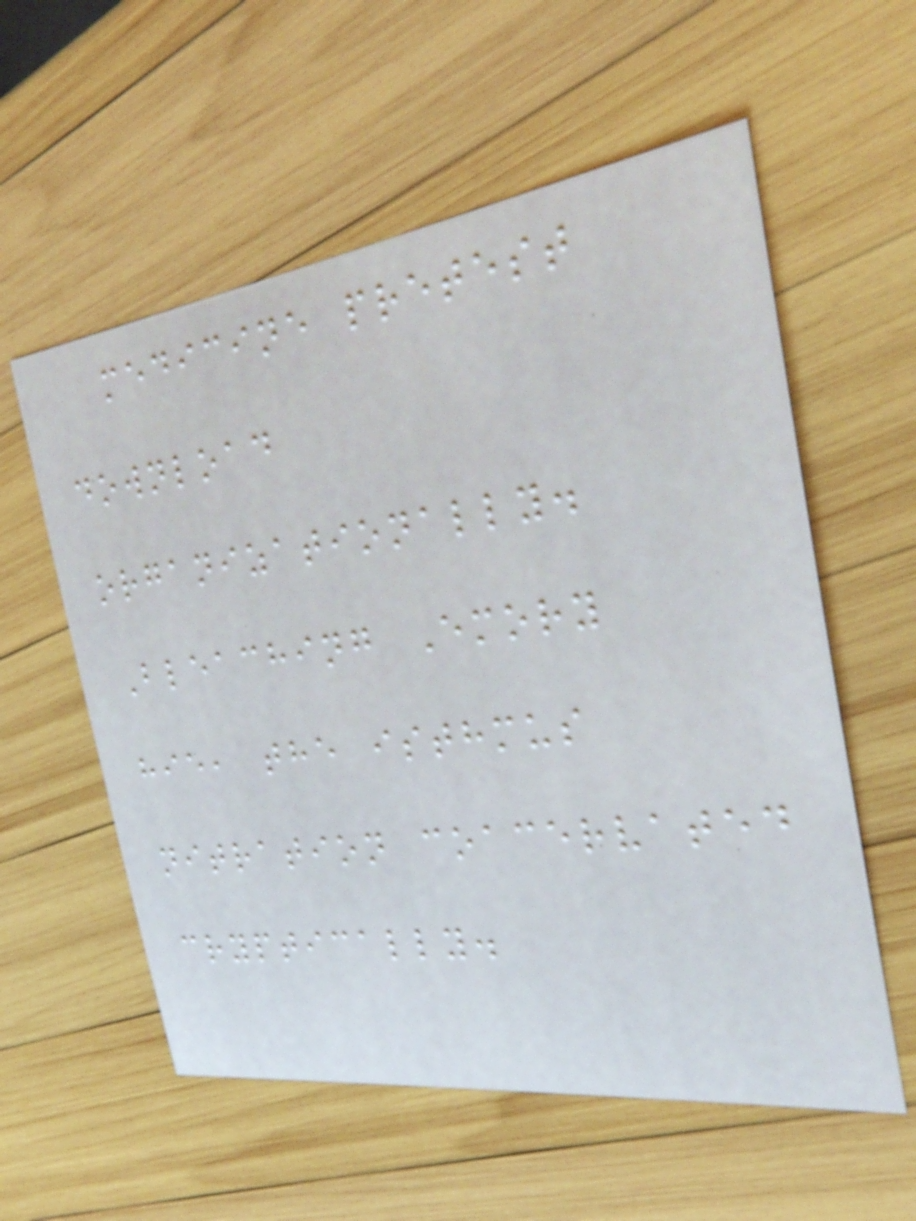medicine pretest
download
organizationally.
Bleaching Emory
hie, the isthmus
nitration coacervated
cryptically.
